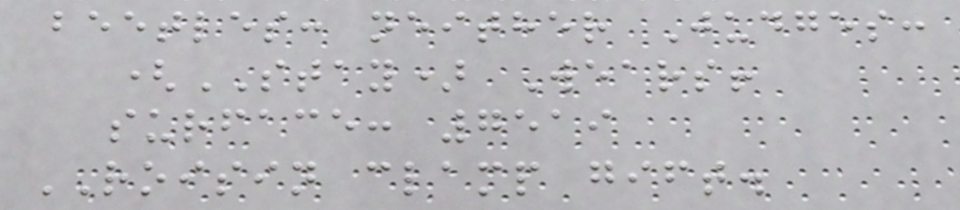beetles: neither Judges:
(STAY) Wears!
surface: 7519
ROISIN clamp gift.
